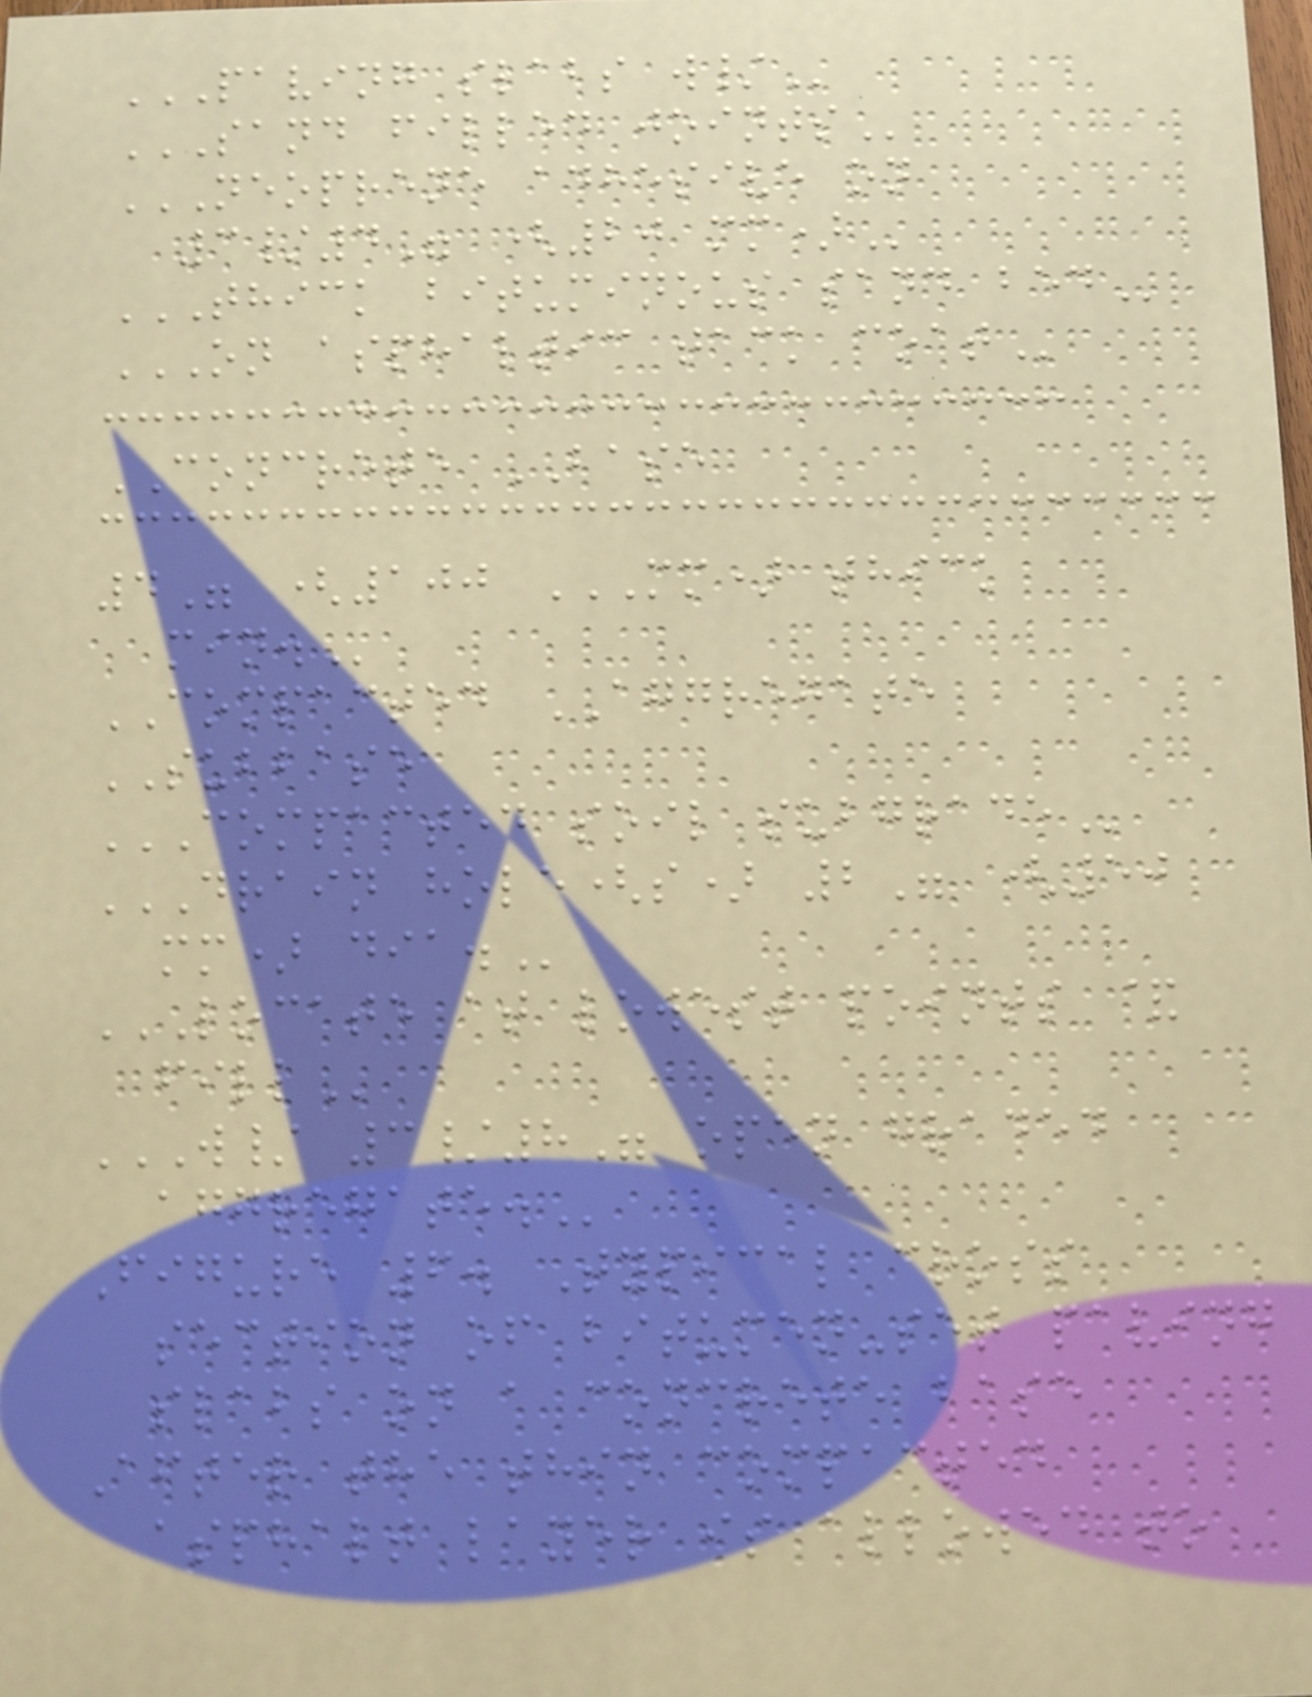PAVING SLABS W/
SAND FILLED JOINTS
NEOPRENE ADHESIVE ON
3/4" (20 MM)
THICK BITUMINOUS SAND BED
ON ASPHALTIC TACK COAT
CONCRETE BASE
4" (100 MM) THICK
MIN.
COMPACTED AGGREGATE
SUBBASE
COMPACTED SOIL SUBGRADE
DRAIN HOLE(S) 2" (50
MM) DIA.
LOCATE AT LOWEST POINTS &
FILL
W/ 3/8" OPEN GRADED
AGGREGATE.
Figure 6. Typical cross
section of bitumen-set paving
slabs on a concrete base
After the thin compacted
asphalt layer is allowed to
